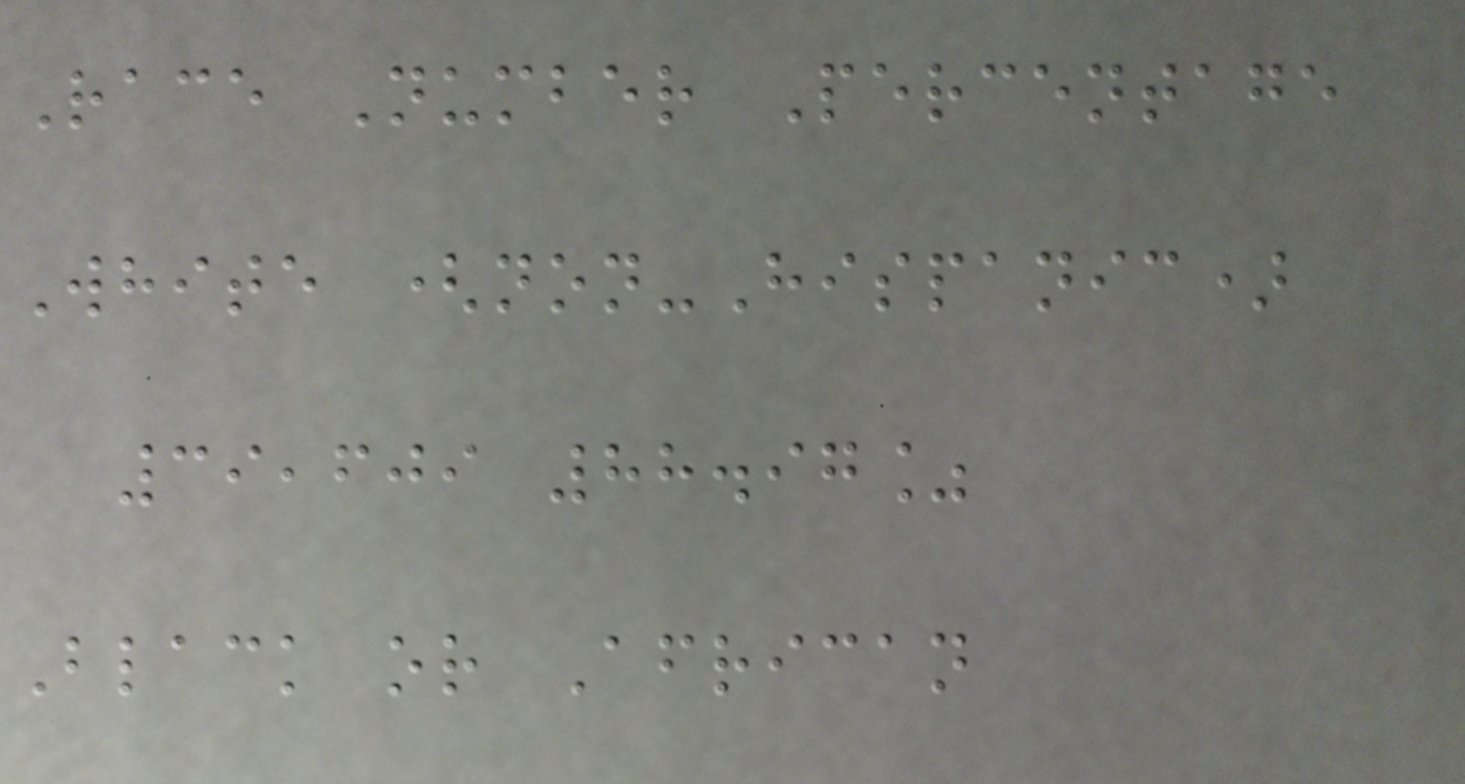Race Number Percentage
White (non-Hispanic)
39,609 88.97%
Black or African
